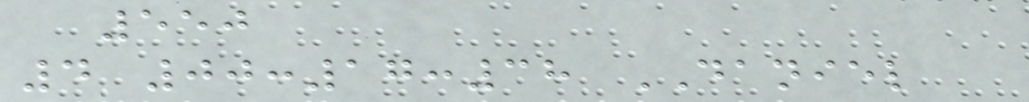550
4 00:17:38 DANIEL
